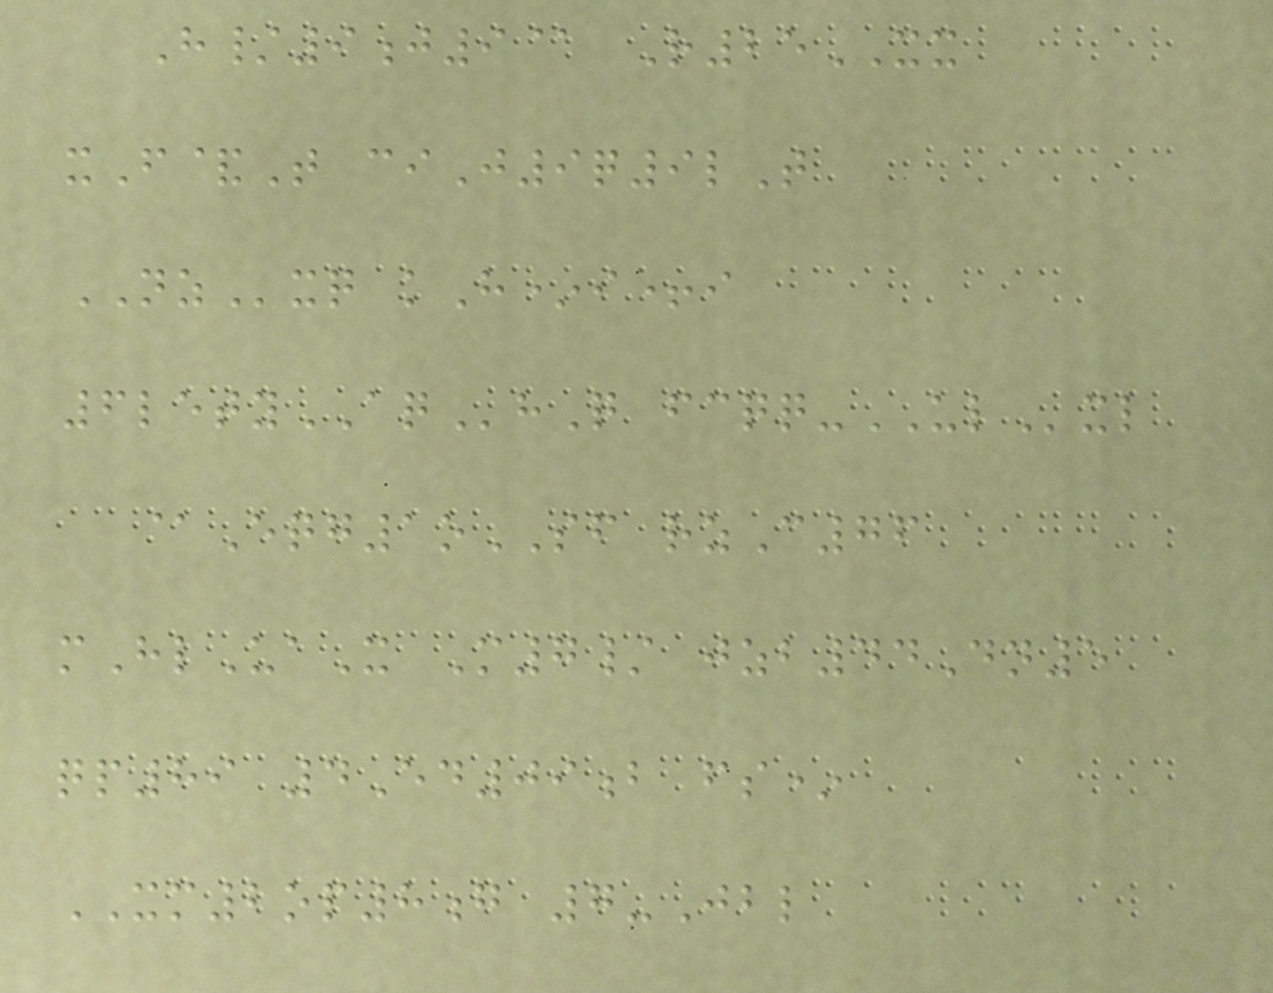H/9j9@ R25XX
xF&T ciJ9q9lT
NZxq kH*i+i
6letyAQhQ fcqq-ULxl
@Eqg1oSF rzC76
mHlUaX M7/ jzb44Dn5
qp89 4Ed09b fs*
XM2op8g 7-Jbl
